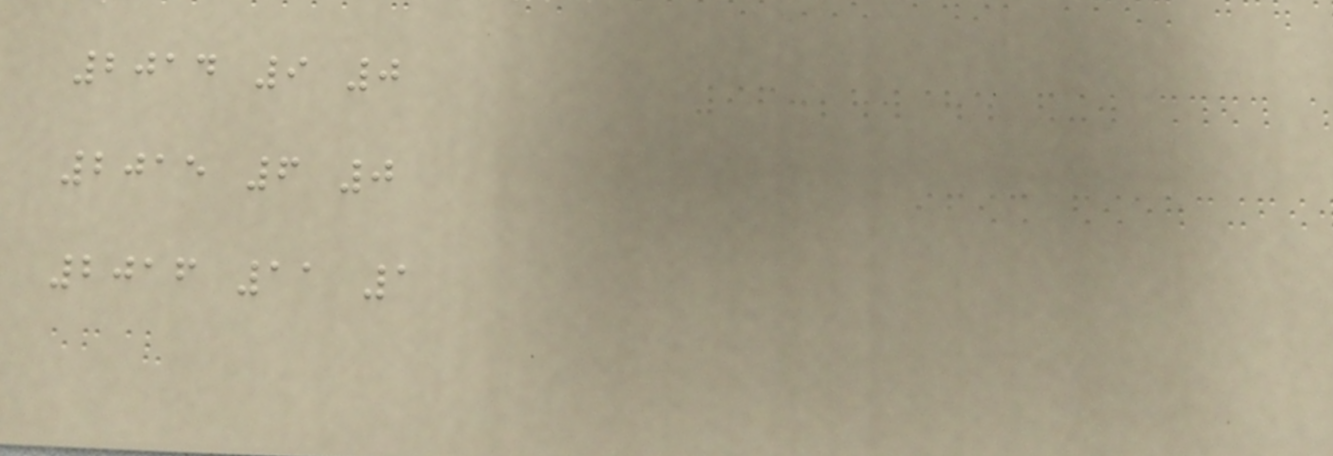2014 9 0
2015 6 0
2016 11 1
